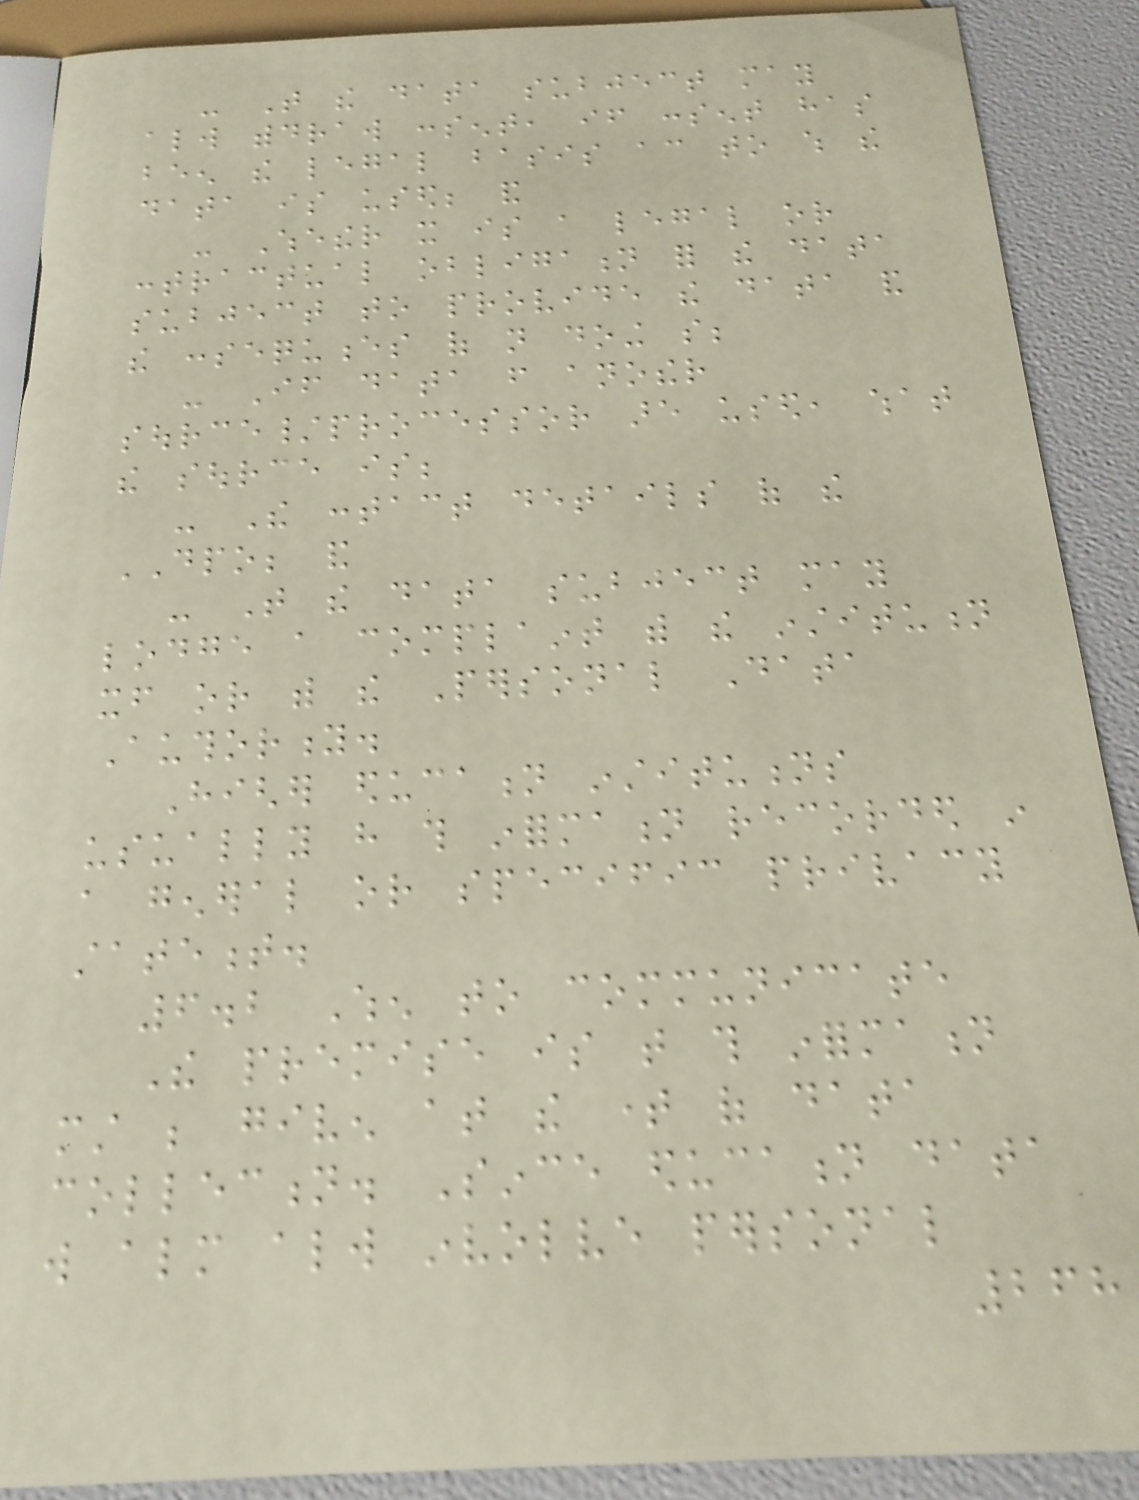- That the data subject may
always withdraw consent, if consent has
been the legal basis according to which the
data is used; and
- Whether it is a legal or
contractual obligation for the data
subject to provide the data and
the consequences of not doing so;
- If data from another
source/processor are used, what
the source is;
- The contact details of the
DPO; and
- That the data subject may
lodge a complaint with the institution
itself or with the Personal Data
Authority.
Higher education institutions
usually have this information recorded in
a general or specific privacy
statement.
6.2 When to communicate
The premise is that this information
must be given at the time of data
collection. Since education data
will almost always involve personal
268
